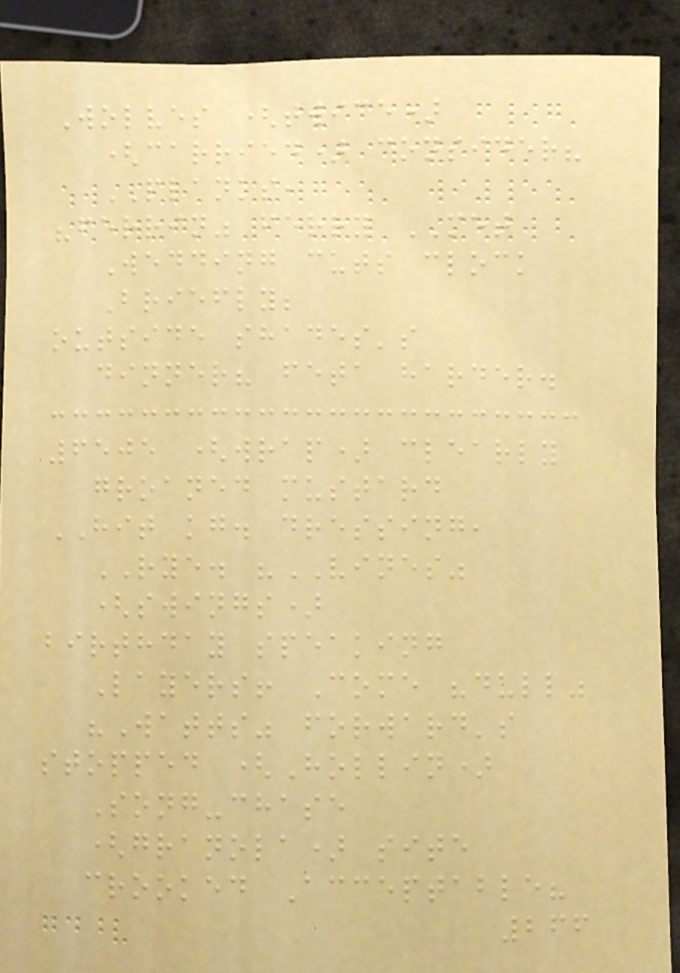Wolves (twice)
(carried) consider?
PLANKS,
"ferrin" ferry MET
Wedding cuts clock
Briefly;
outside shades's
dinner? feta harder.
6505 (wrap) clearly
groaned mustard
HIT kg. dressing,
RYE. "VINES"
(swings)
birthday speaking
Layers! Come "dull"
"Watts" forward's
stopped (Hollin)
Song-chase
(granola) site
crooked Acceptable?
266
